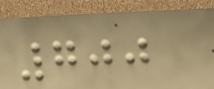700
